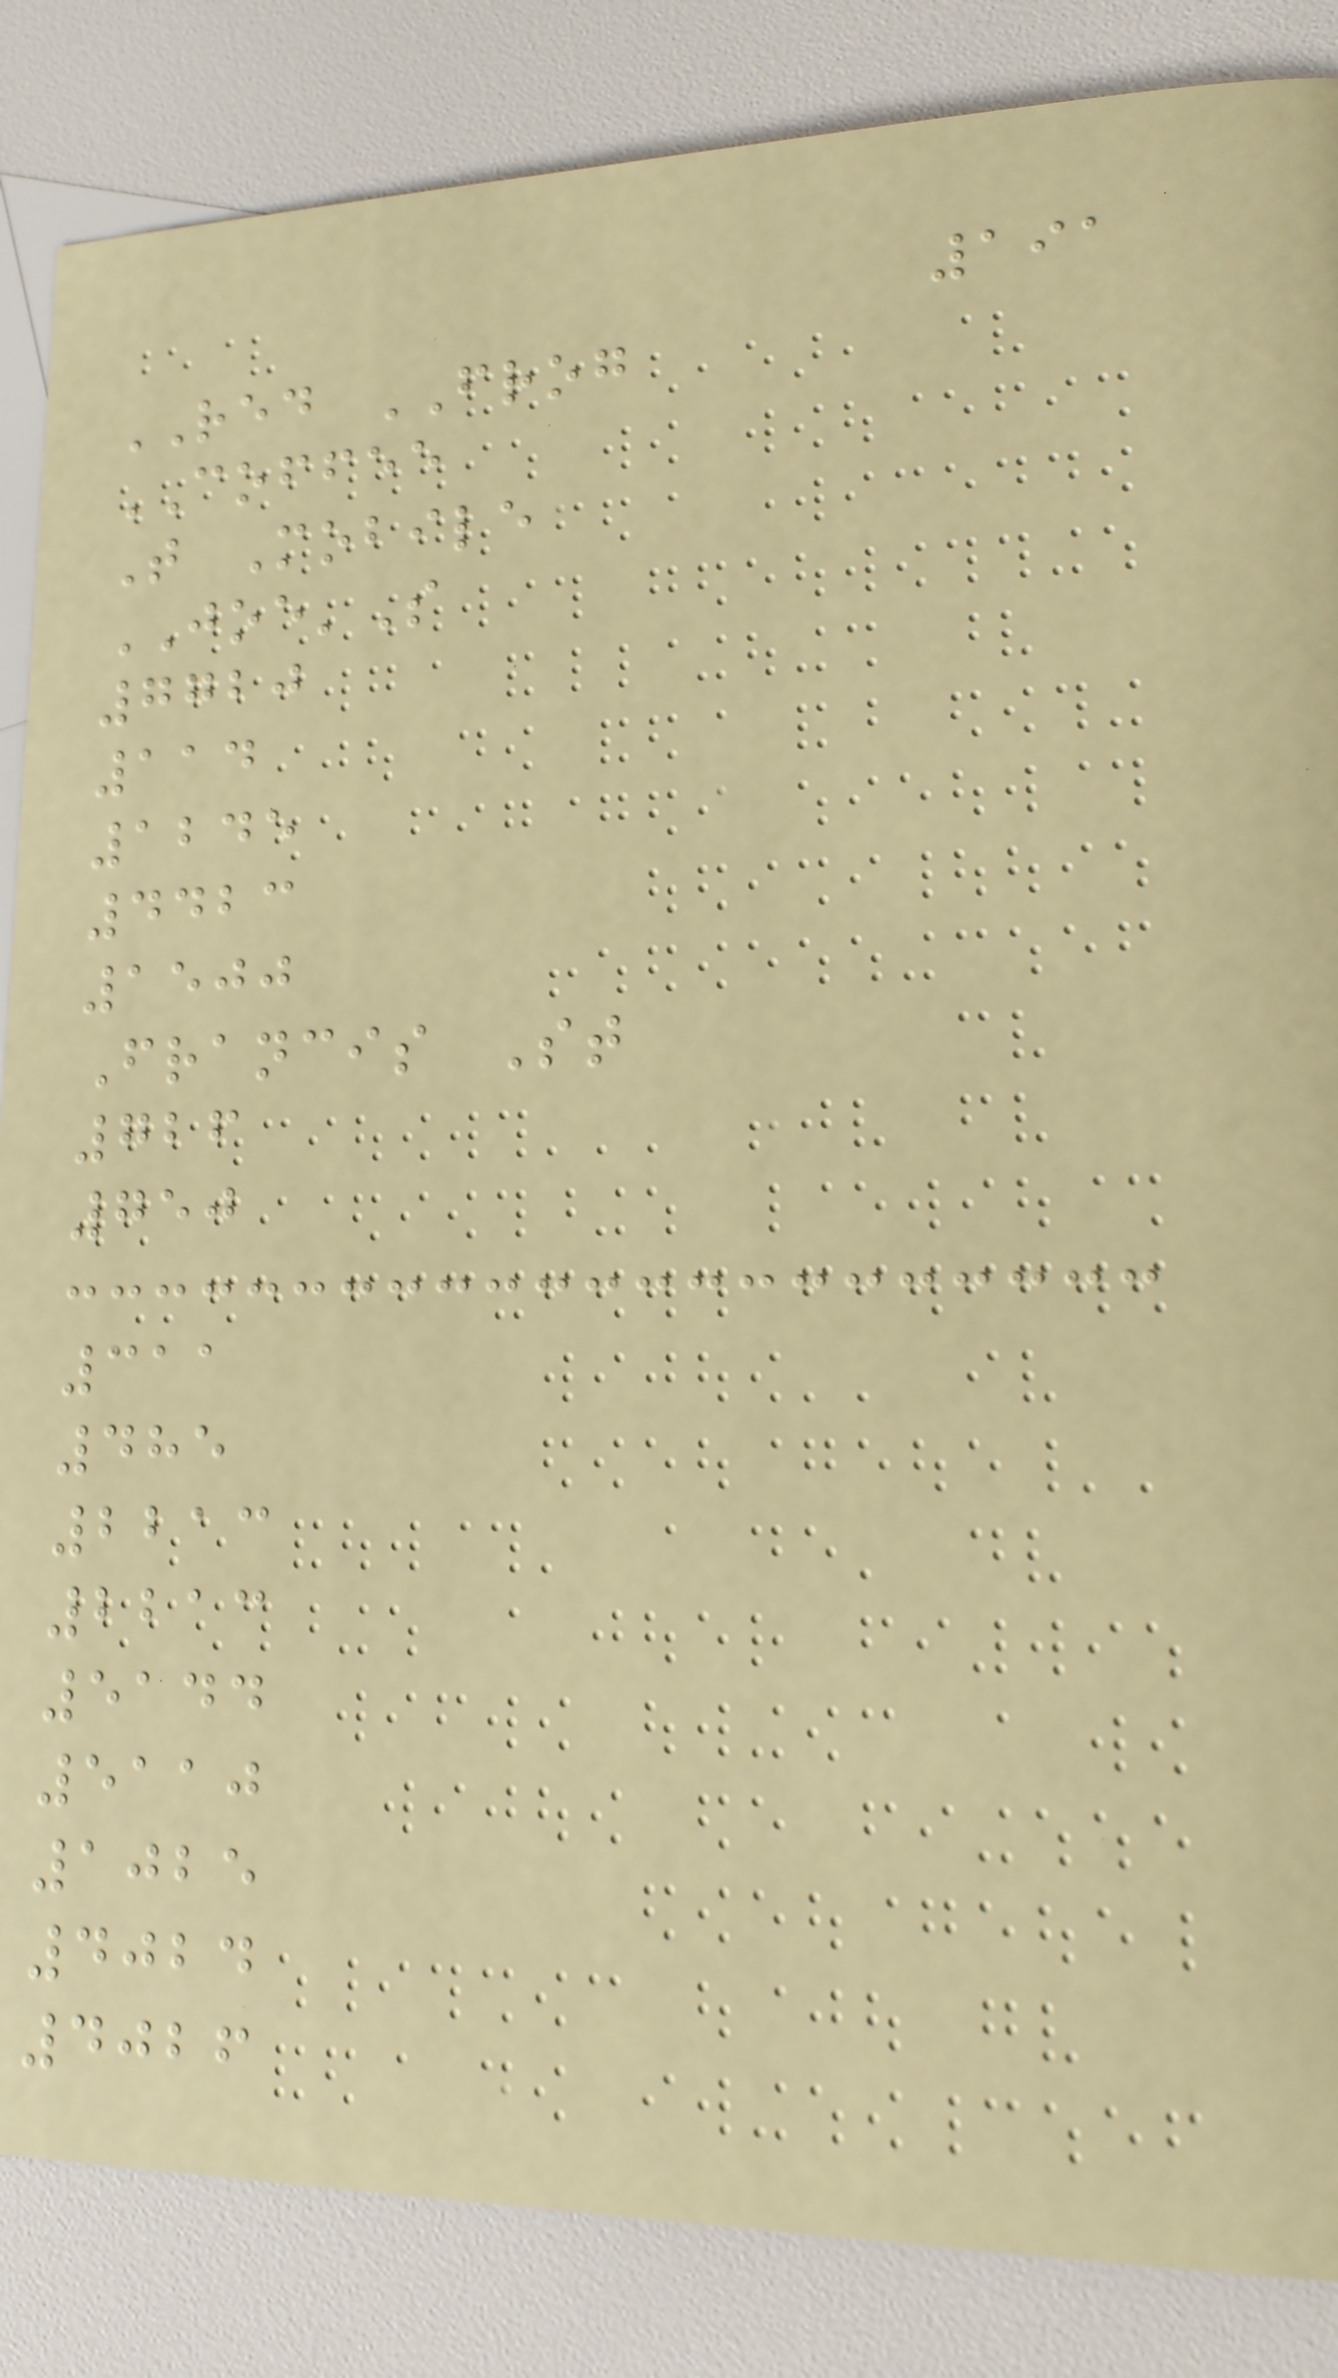191
RED FROG
COFFEE
T Mobile
JOE'S
7720
114
1245
4423
1500
Francis St
726
750
311
485
2213
2213
5144
5110
1025
4024
4026
